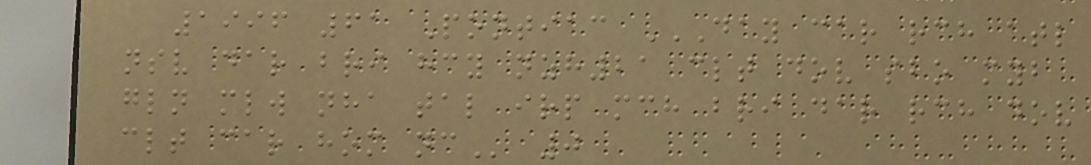1996 61 Pontiac DAY CAR RCH ATL
NSV DAR BRI HCY NZH21 CLT DOV SBO MYB
GLN MLW NHA TAL IRP MCH BRI DAR RCH DOV
CLT CAR HOM NC 0
